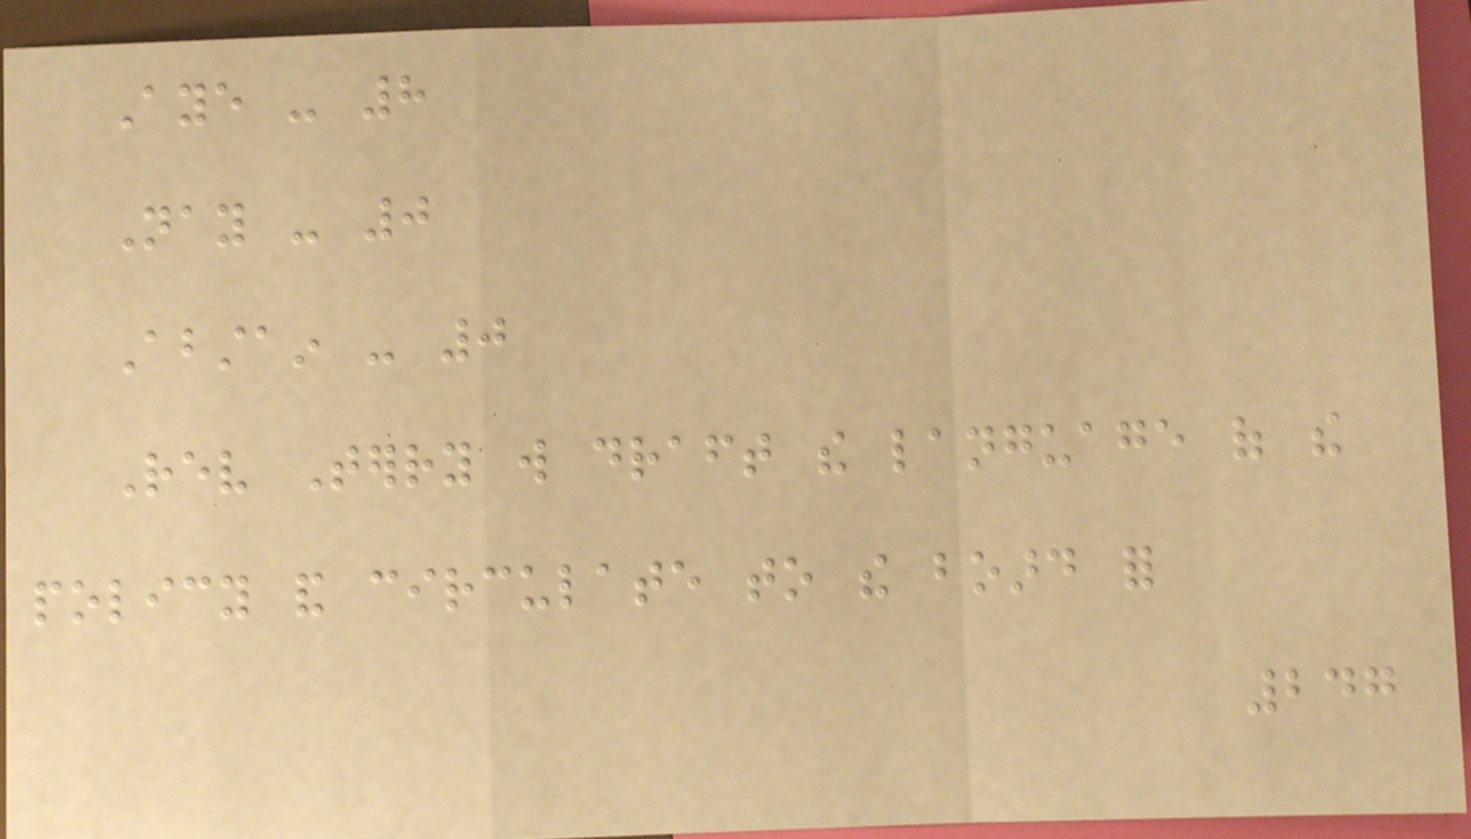Aye - 8
Nay - 0
Abstain - 0
Rev Terry will draft the language of the
policy and circulate to the board for
247
